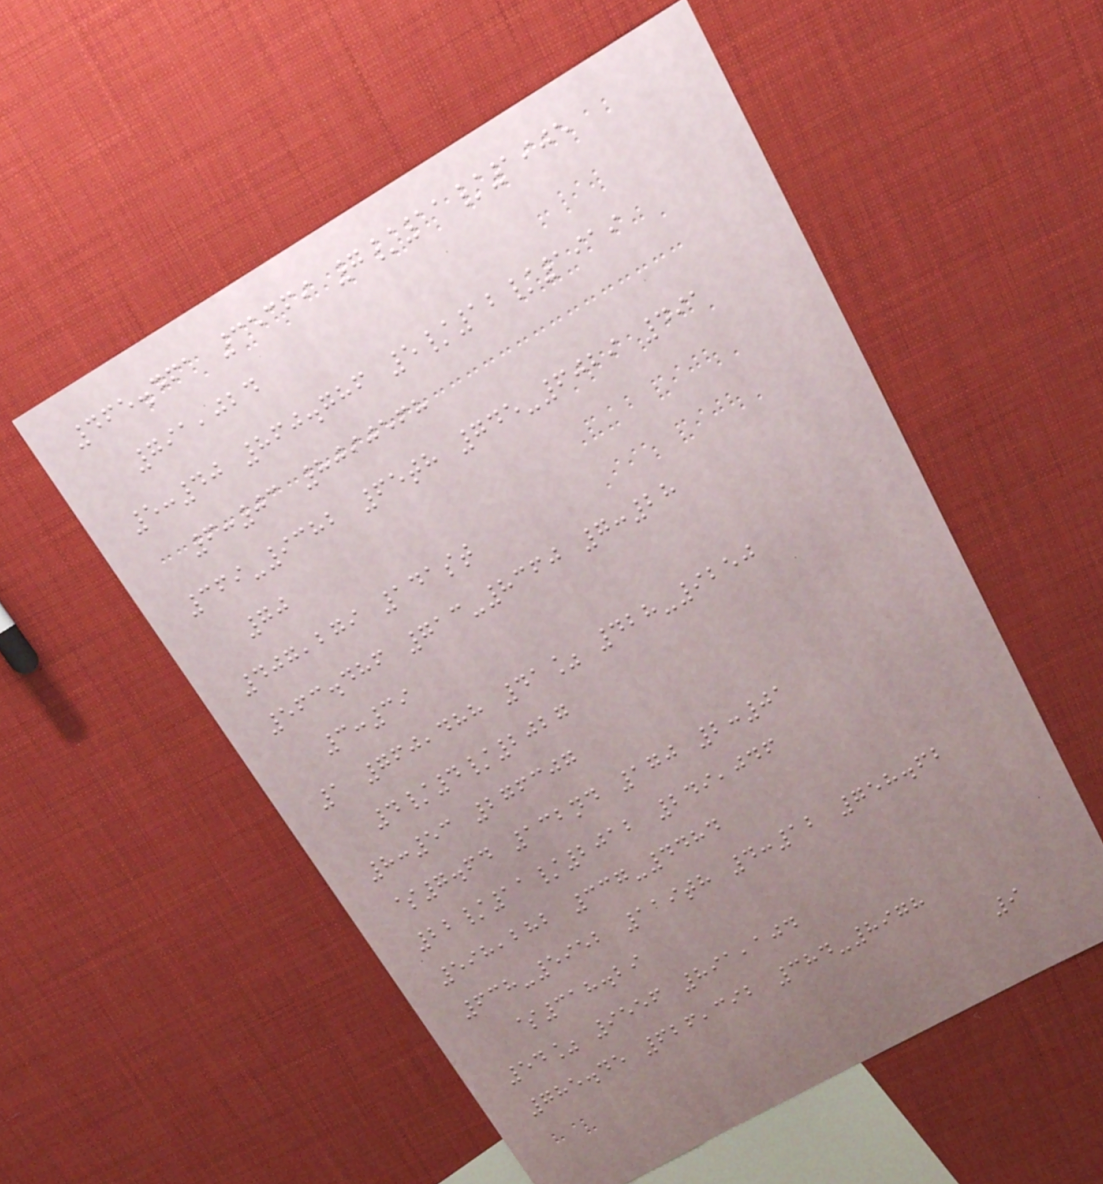465.461 35369 7/11/1905
791,024
5:40 860.786 5/12/1919
6:03 8090568
369-9382 65th 745-6029 491
70
407,279 141st
563.486 713-8360 7:28
3:39
1 760,488 41% 428-9250
4/4/2027
8:53 276307
$7.64 132nd 170 2:01
22/11/2012 249,046
598,282 337-4484
638-5952 119th 4:12 758.62
$318.29
54% 9556 891,104
785.45 626,392 384-8978
9
